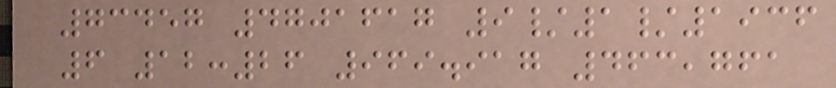73457 4701617 9/1/1936
6 12:26 969.917 463,761
